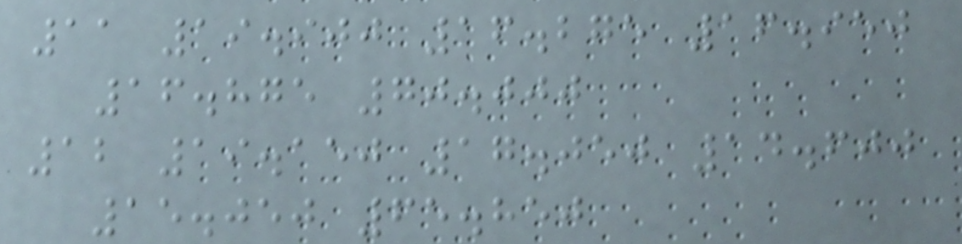11 19.900 16.275 16.950
16.875 70.000
12 19.150 17.050 14.600
15.050 65.850
